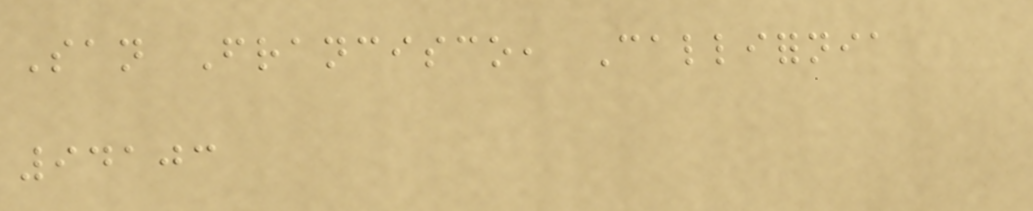San Francisco, Callifornia
94103
